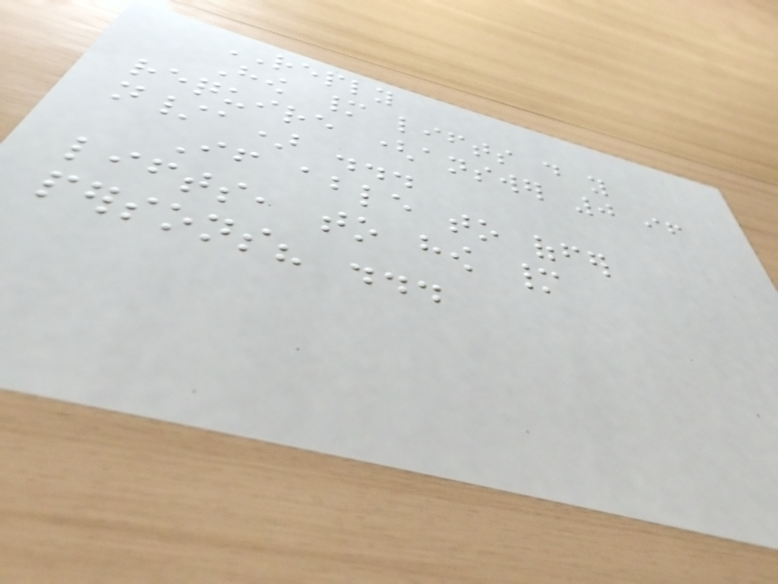REPLY
How many lifts do you
require (answer 0 if
n/a) ...
If able to offer
lifts, to how many
persons? ...
